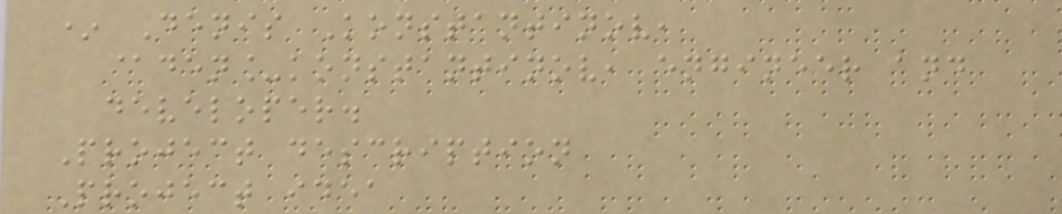* Denis Konstantinov,
@den_konstantinov, engineer and
developer.
Project description
Project idea
